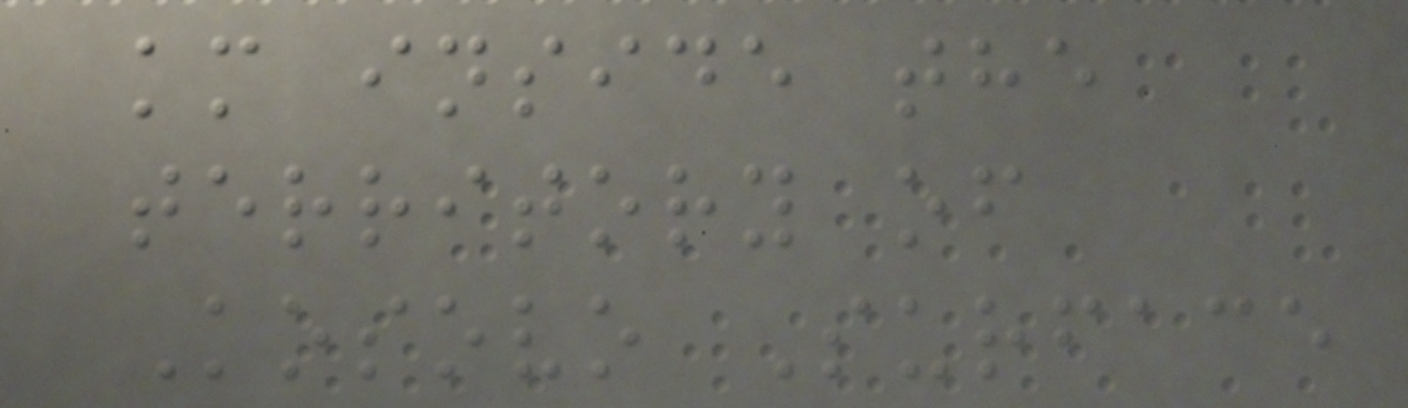km inside the
territory of
Kosovo Surface
